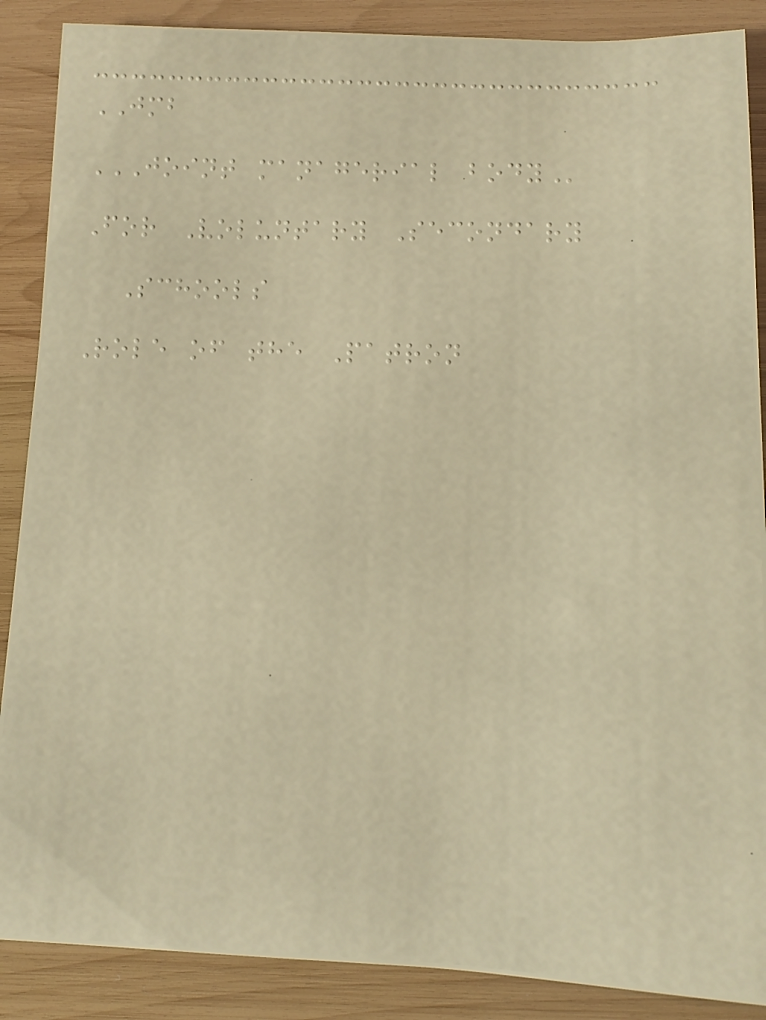JMB
JOINT MANAGERIAL BODY
For Voluntary Secondary
Schools
Role of the Patron
